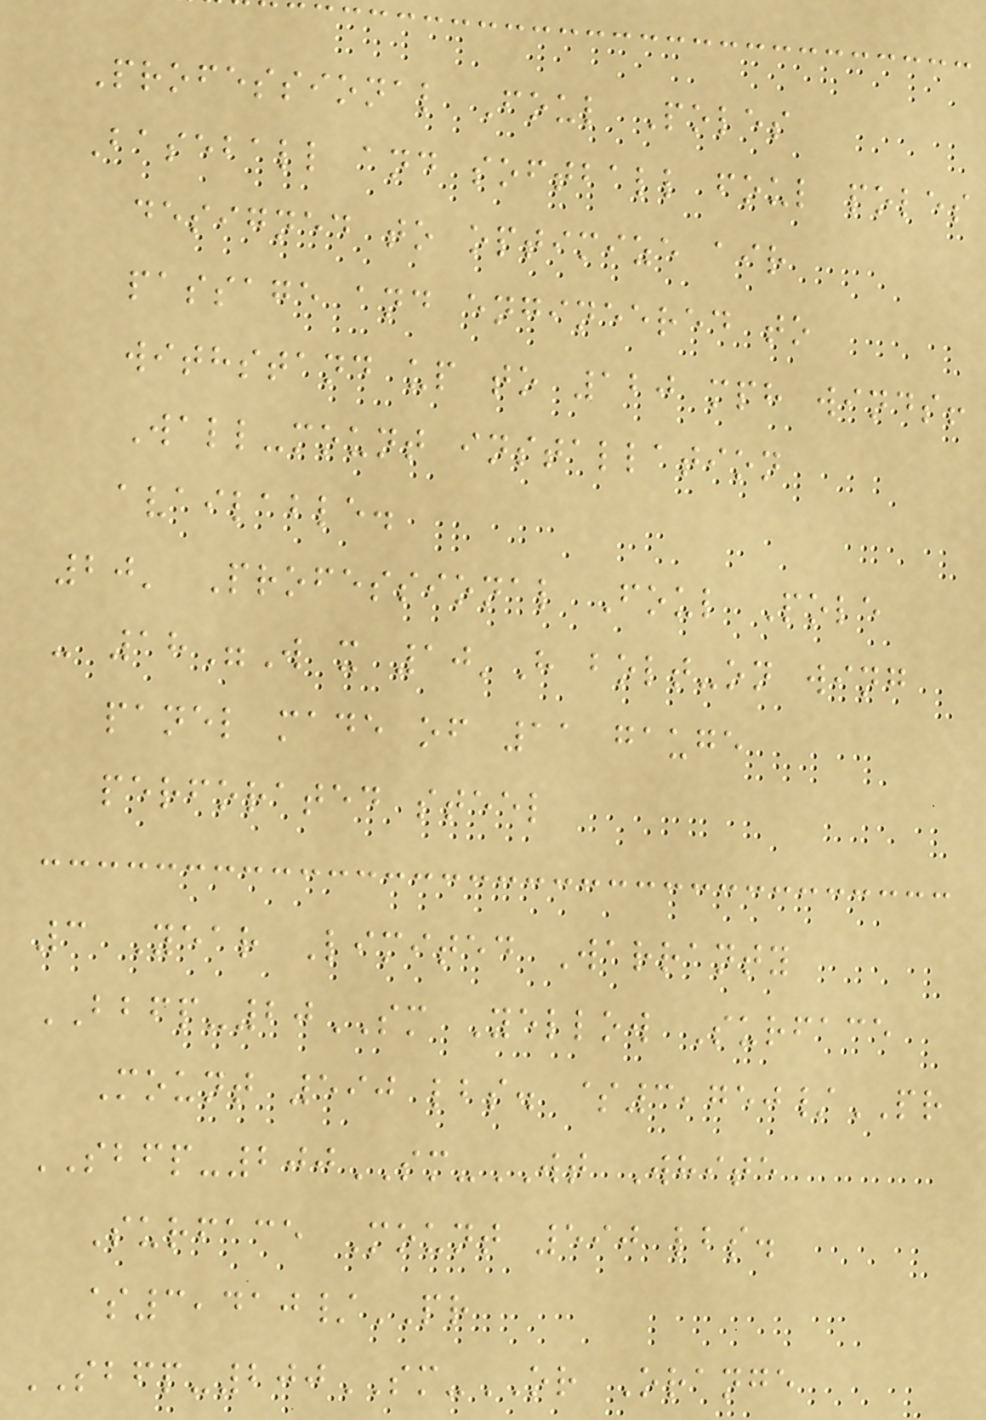Professional Foul Poles
Baseball and softball foul poles
designed to optimize air
passage and engineered to
withstand up to 120 mph winds!
Wall-mount installation
available.
20' Professional Foul Pole
- 18"W x 10'H bolt-on wing
panel made of 11 gauge
perforated steel
3 Year Limited Warranty
BBFP-20SM Yellow Surface
Mount 590 lbs. $3,750/PR
SBFP-200SM-WT White
Surface Mount 590 lbs.
$3,410/PR
SBFP-200SM-OR Orange
